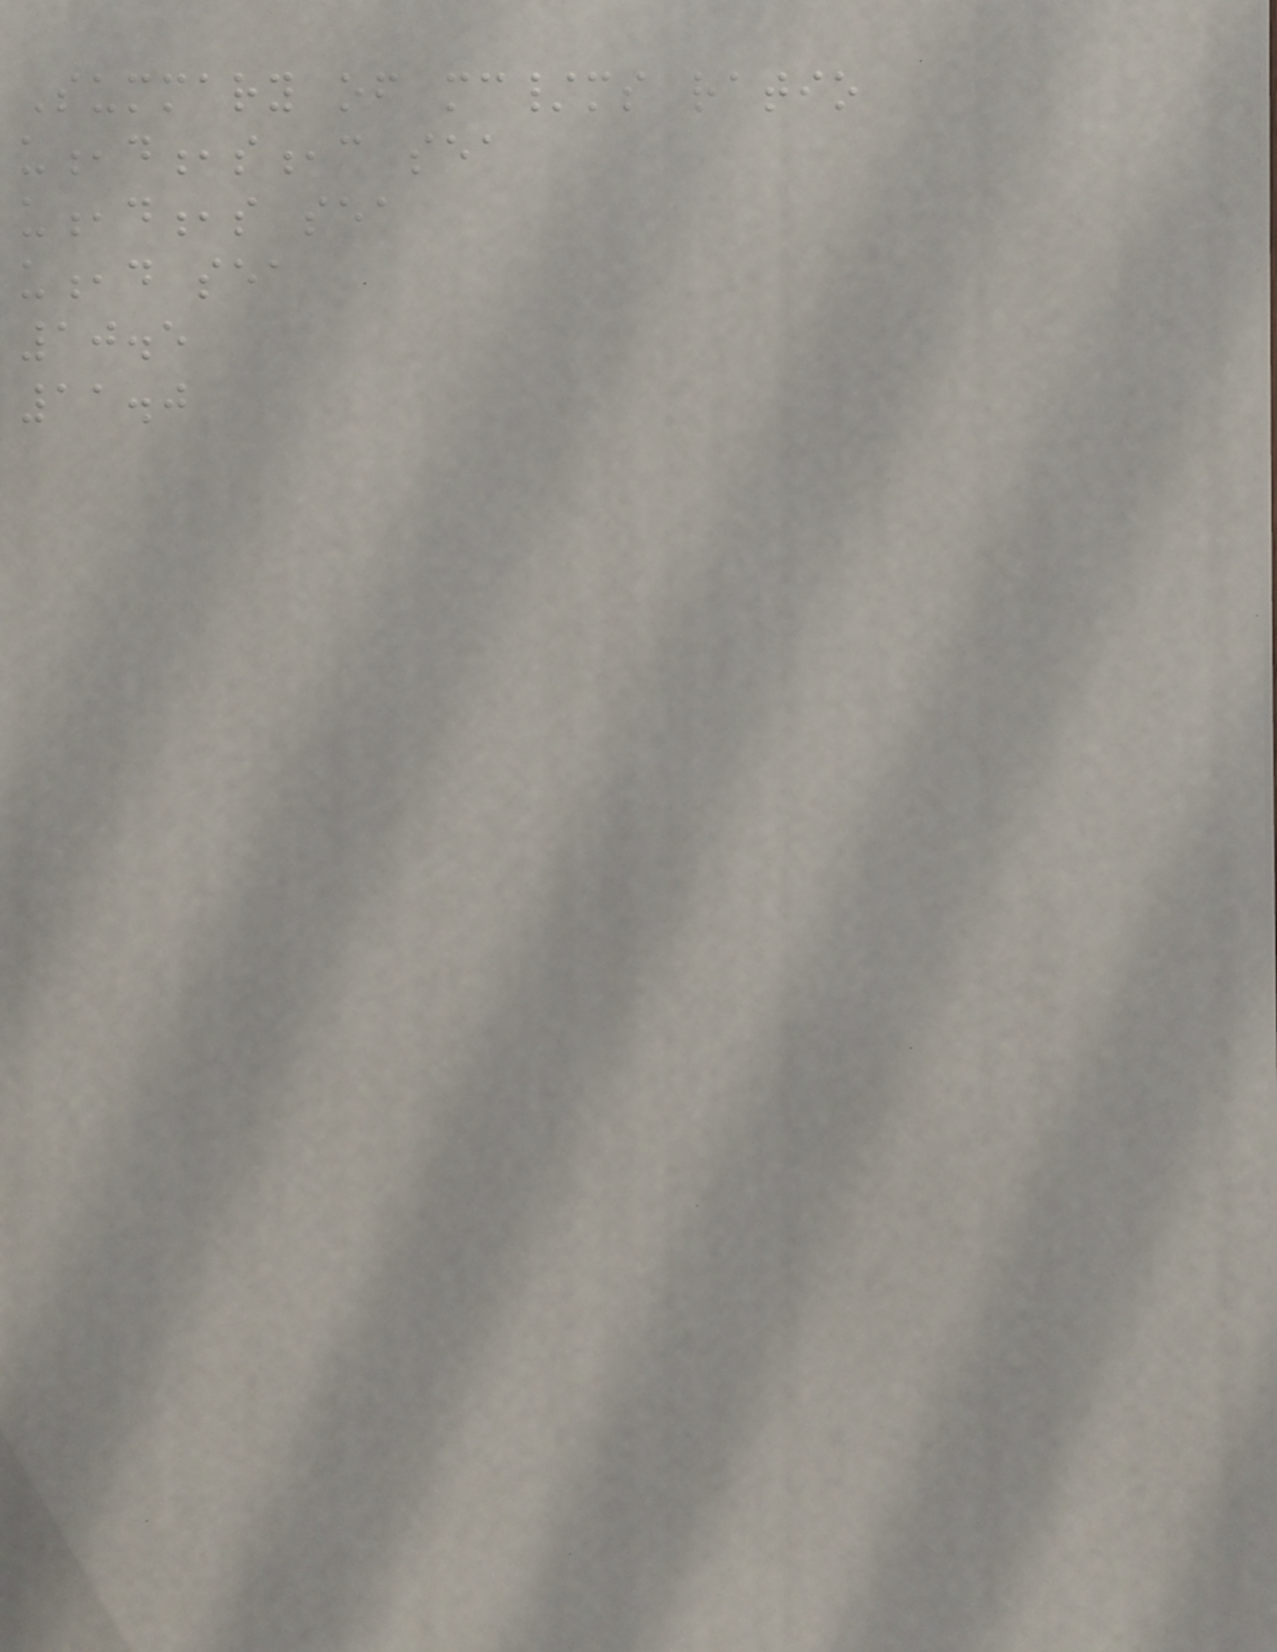Summary of mc/ms ratio
u,d,s,c sea
u,d,s sea
u,d sea
10.5
11.0
